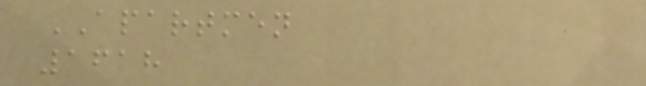APARTMEN
1618
